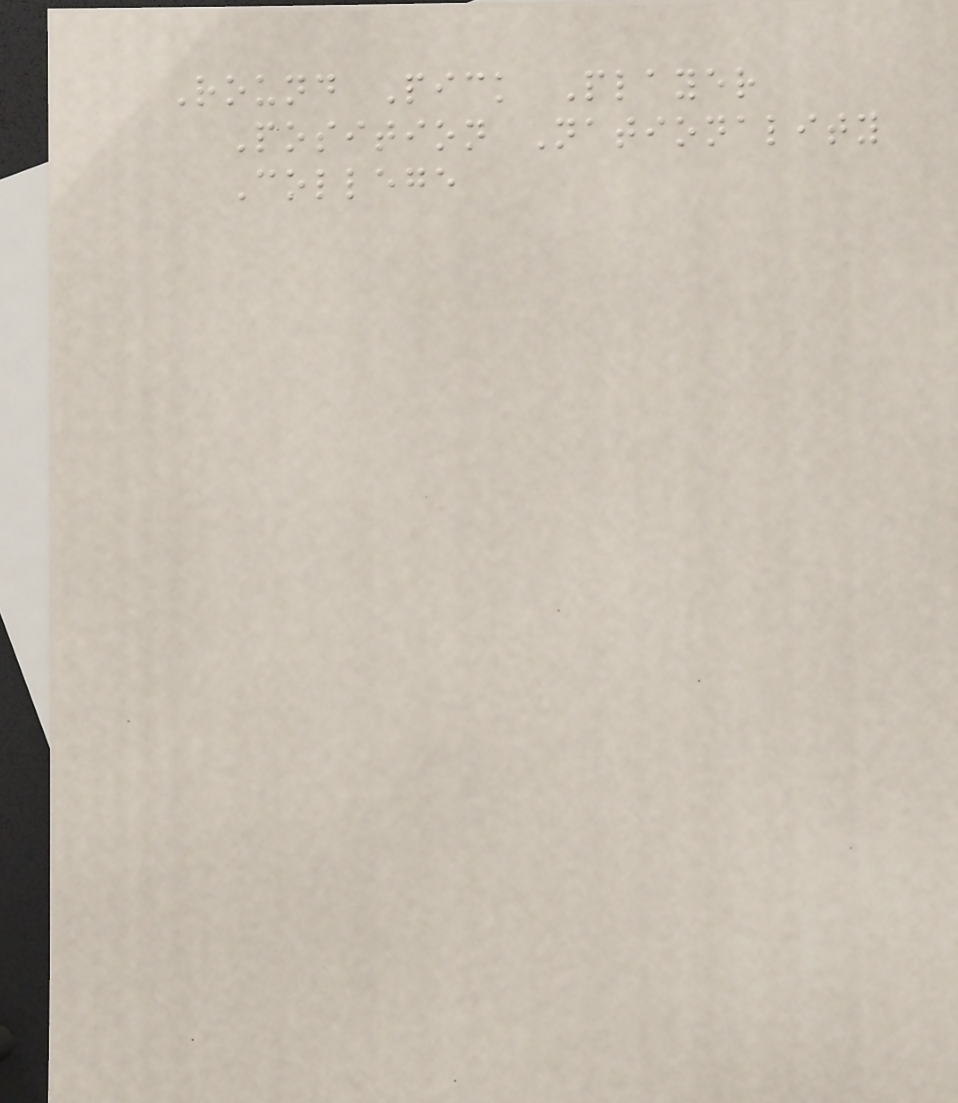Round Pick Player
Position Nationality
College
